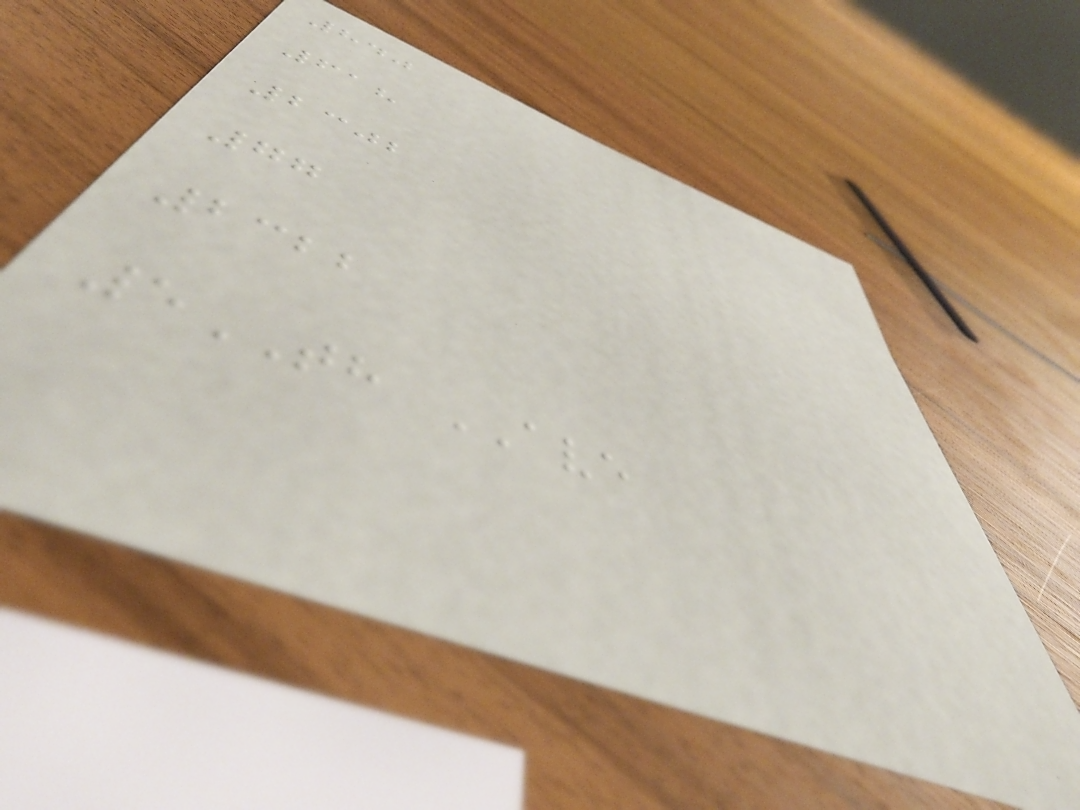840
618
2302
77
2322
5TH AVE
